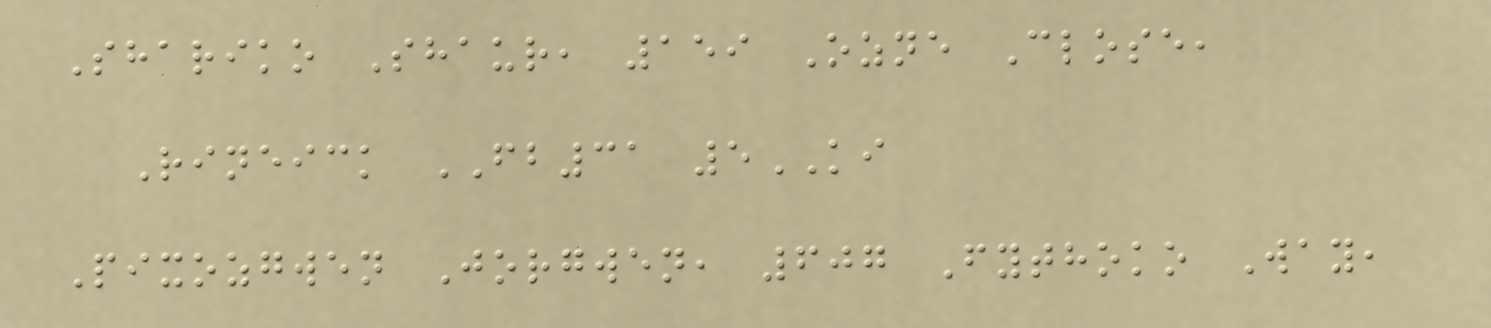Shariko Shaur, 159 Ozne Close,
Rineick FB31 5KI
Pixozgwen Jorgwen, 607 Fythoko Way,
